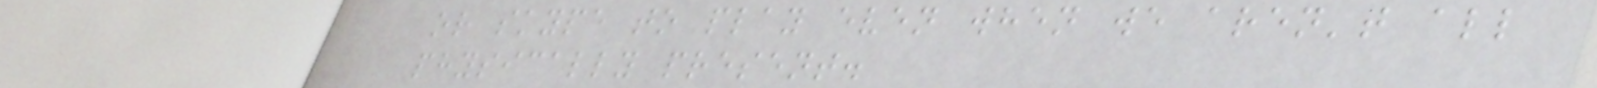or skype to play even when we aren't all
physically present.
